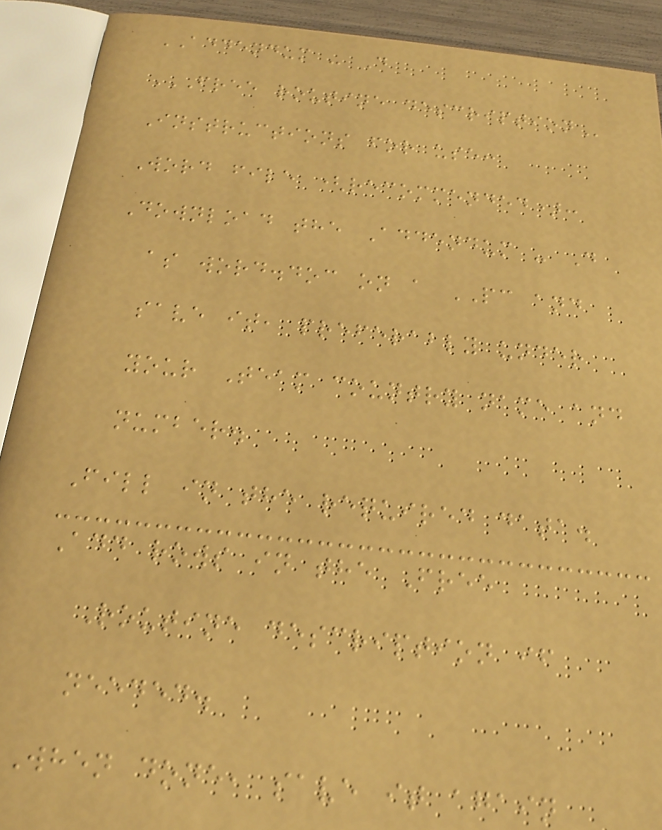ADDENDUM - D
FREE ROUTINE DESCRIPTION
Instructions for use:
Word file (recommended):
Download the Addendum - D
as word.doc on a PC and
save it, preferably under
your Team country name and
number.
Fill in the required data.
Add rows in the Free
Routine description if
needed.
When done, save it again
